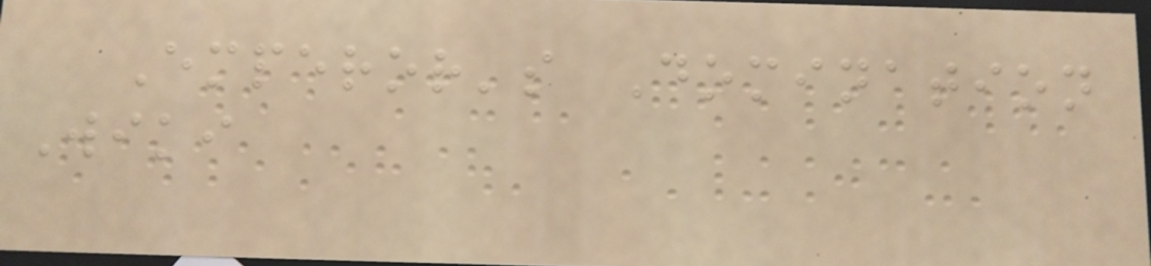Emperor's Domination
Wiki
